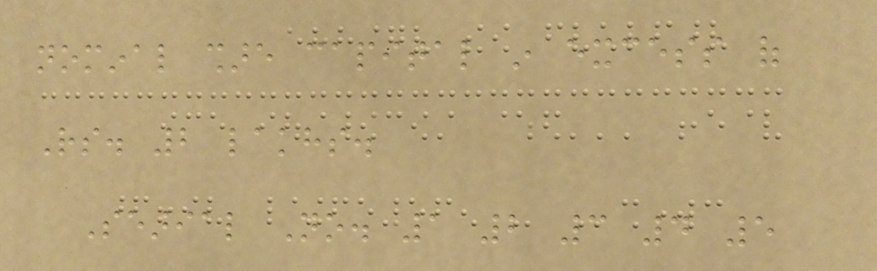nominal share capital in excess of
Rs. 2 lakhs.
Searial No. 1 2 3 4 5
